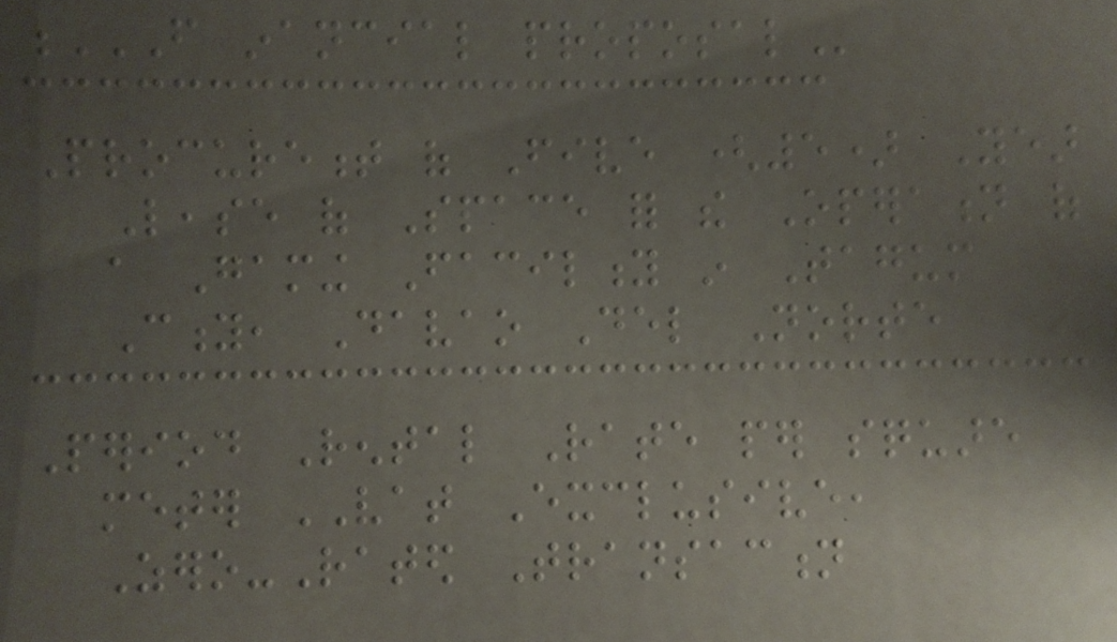F INANCIAL PROPOSAL
Procurement of Five (5) Year
Lease of Space for the Operation of
a Gaming Facility in Tagum
City, Davao Del Norte
Period Rental Rate per square
meter VAT Exclusive,
Zero-Rated Transaction
